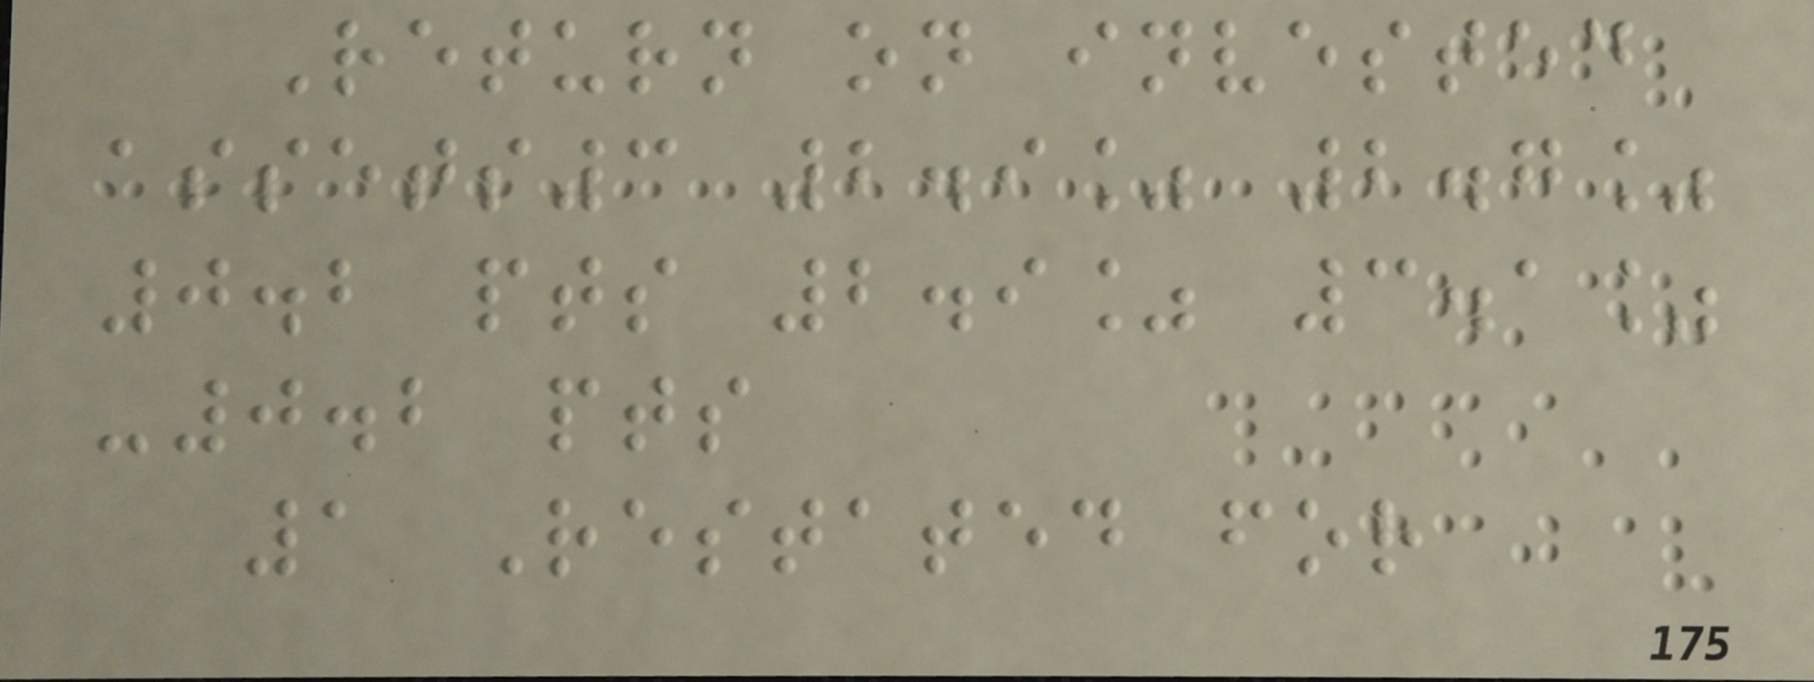Return on invested
assets3 2.9% 2.7%
0.2 pts 2.9% 3.1%
-0.2 pts
1 Restated for
